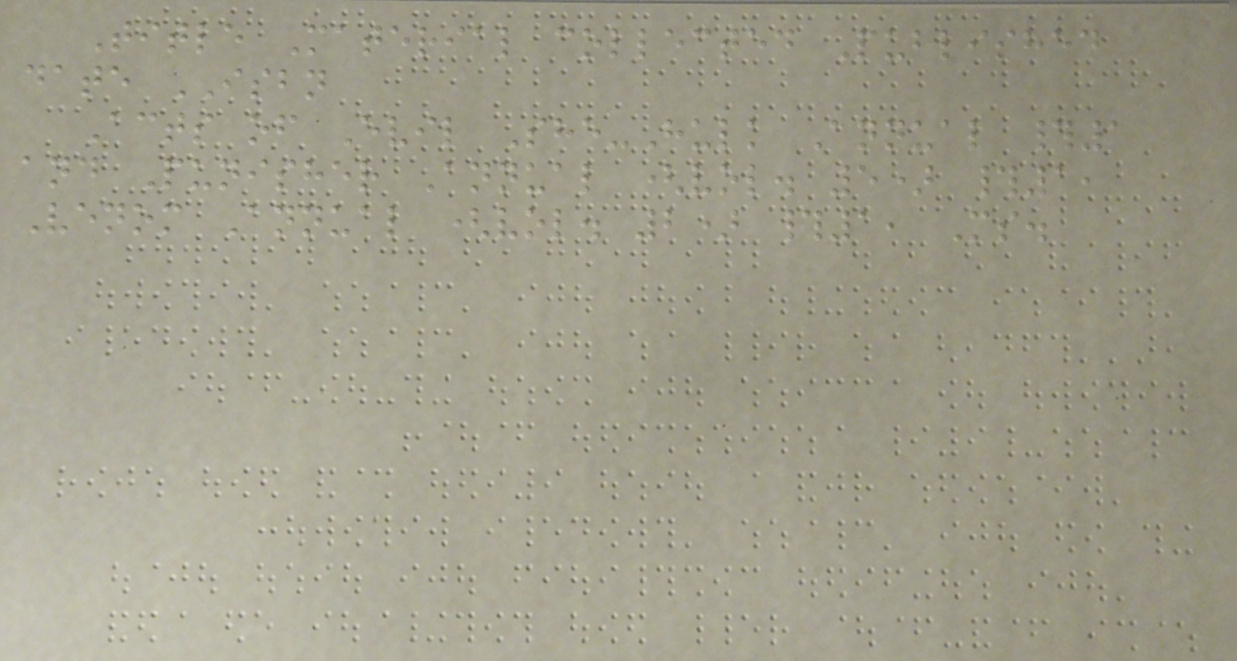Title Material collected Published
date ISBN
Acts of Evil She-Hulk Annual #1
and Punisher Annual (vol. 5) #1,
Venom Annual (vol. 2) #1, Ms.
